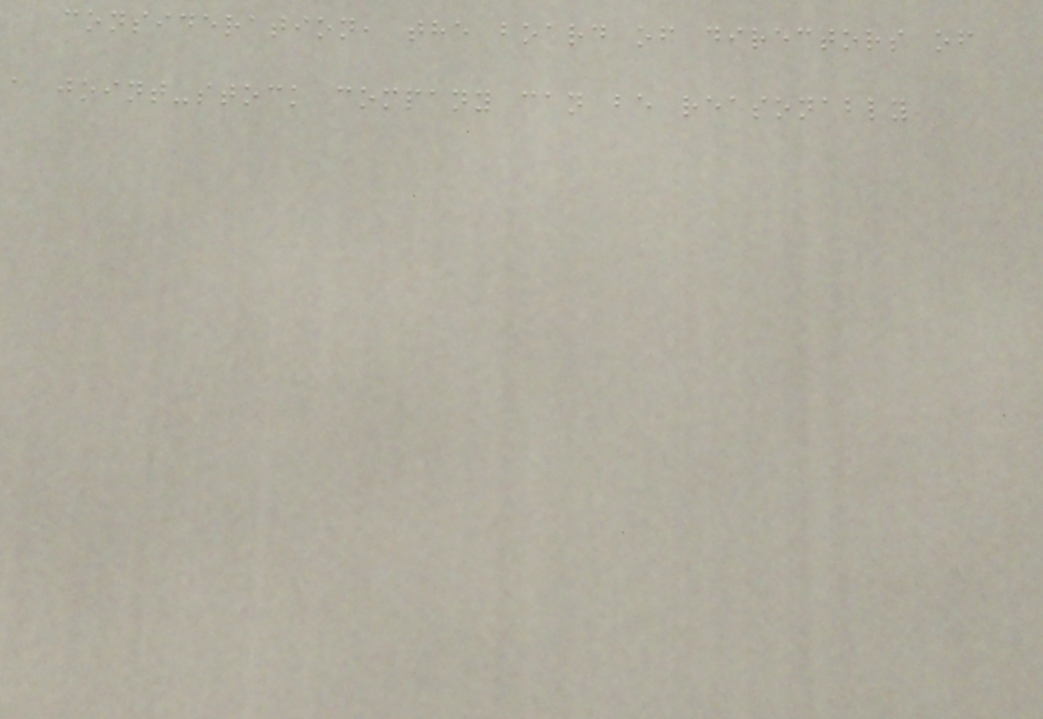consideration, the board of directors of
a joint-stock company can be reasonably
